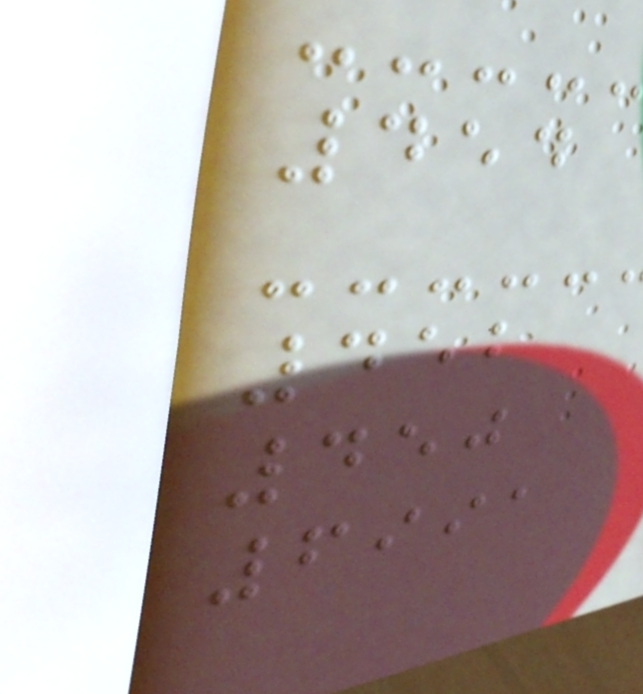454
452
450
6991
